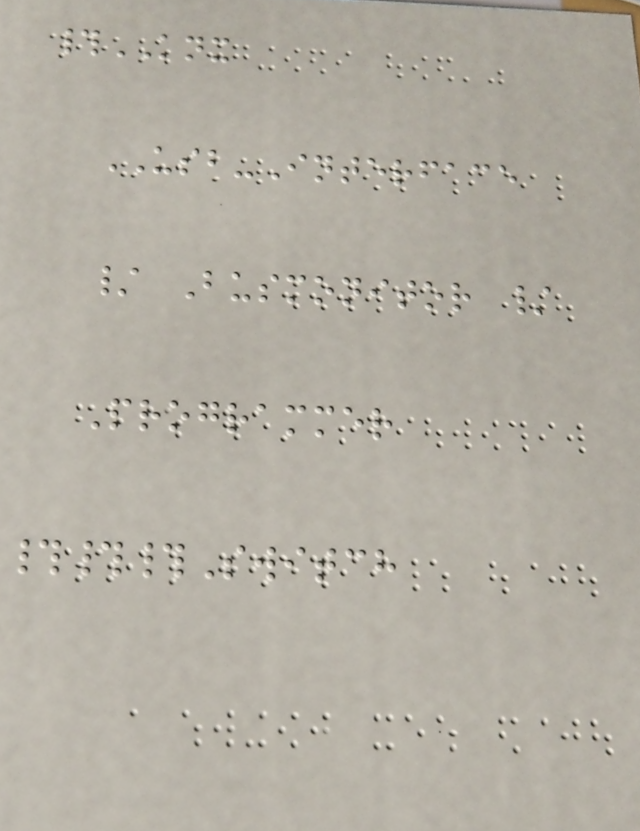#KNX
USB-Interface
/ Busmonitor /
Programmer
###Switch
